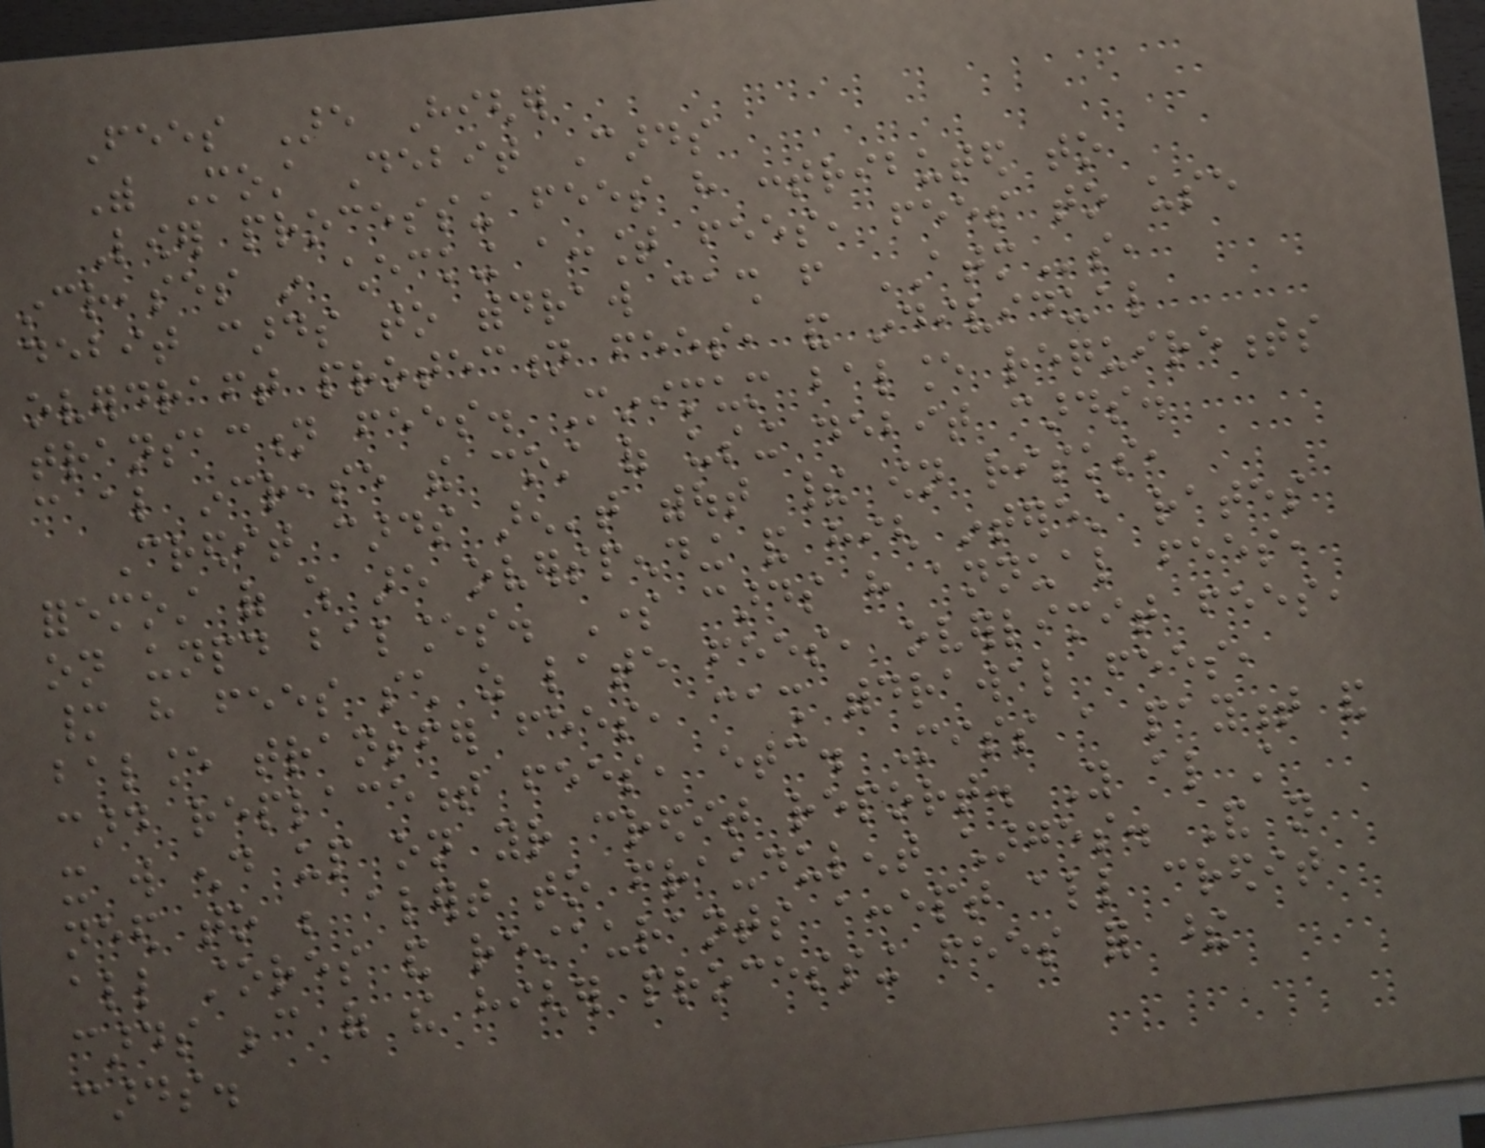Fees Are Higher
With Most Debit Cards
Lower processing fees have contributed to
increases in checking account fees, fees to use
debit cards to withdraw cash from ATMs,
overdraft protection fees, and individual
transaction fees. Minimum balance requirements
can also increase the cost of using debit cards.
Credit cards aren't without their own risks,
foremost of which are overspending and high interest rates
on unpaid balances. Some cards have annual fees,
many have fees such as late fees, overlimit fees,
balance transfer fees, cash withdrawal fees,
card replacement fees, etc. Miss a payment and
it will end up on your credit report. You also still
need to be alert to fraudulent charges. And not
all stores and restaurants accept all credit
cards because of the higher processing fees for these
cards.
